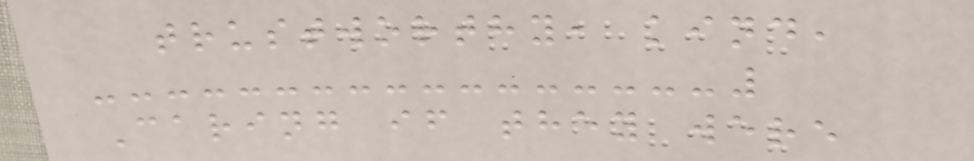trustworthy, kind,
Caring if they were
